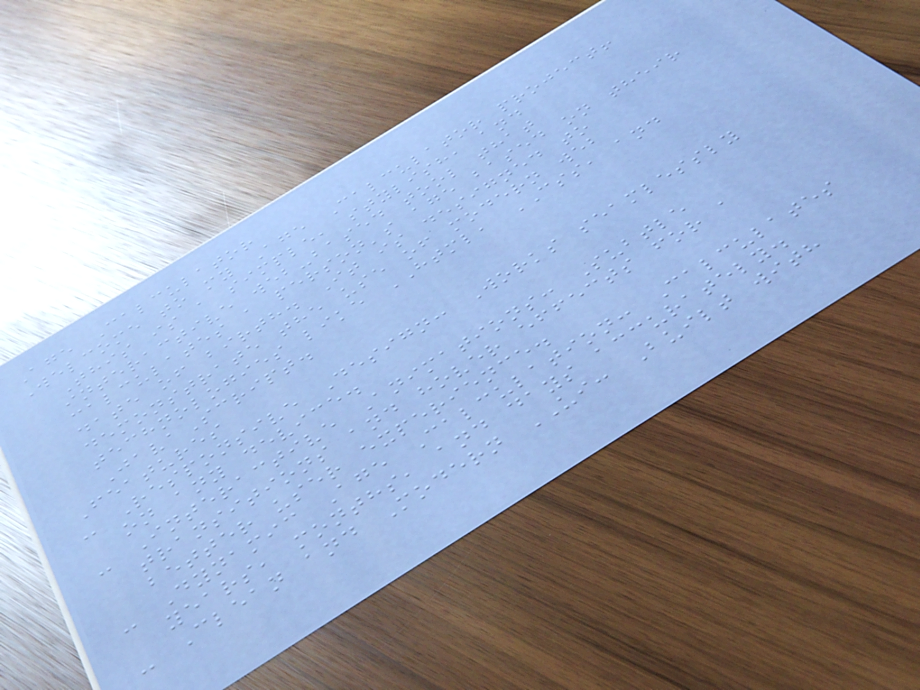Age Calculator
Welcome to my Age Calculator project!
This is a simple, stylish, and
interactive web-based tool that
calculates a person's age based on their
date of birth. It is designed to
demonstrate the use of modern web
technologies like HTML, CSS, and
JavaScript.
Features
- Responsive Design: Works seamlessly
on any device.
- Interactive Animations: Subtle
transitions and hover effects for a
better user experience.
- Dynamic Age Calculation: Calculates
years, months, and days accurately.
- Clean and Modern UI: Built with
